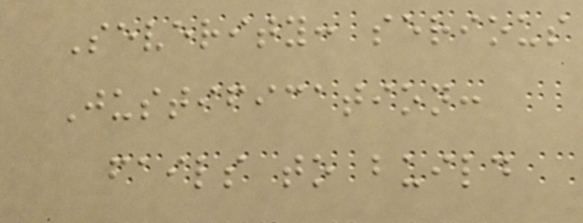Severity: serious
Justification:
fails to build
